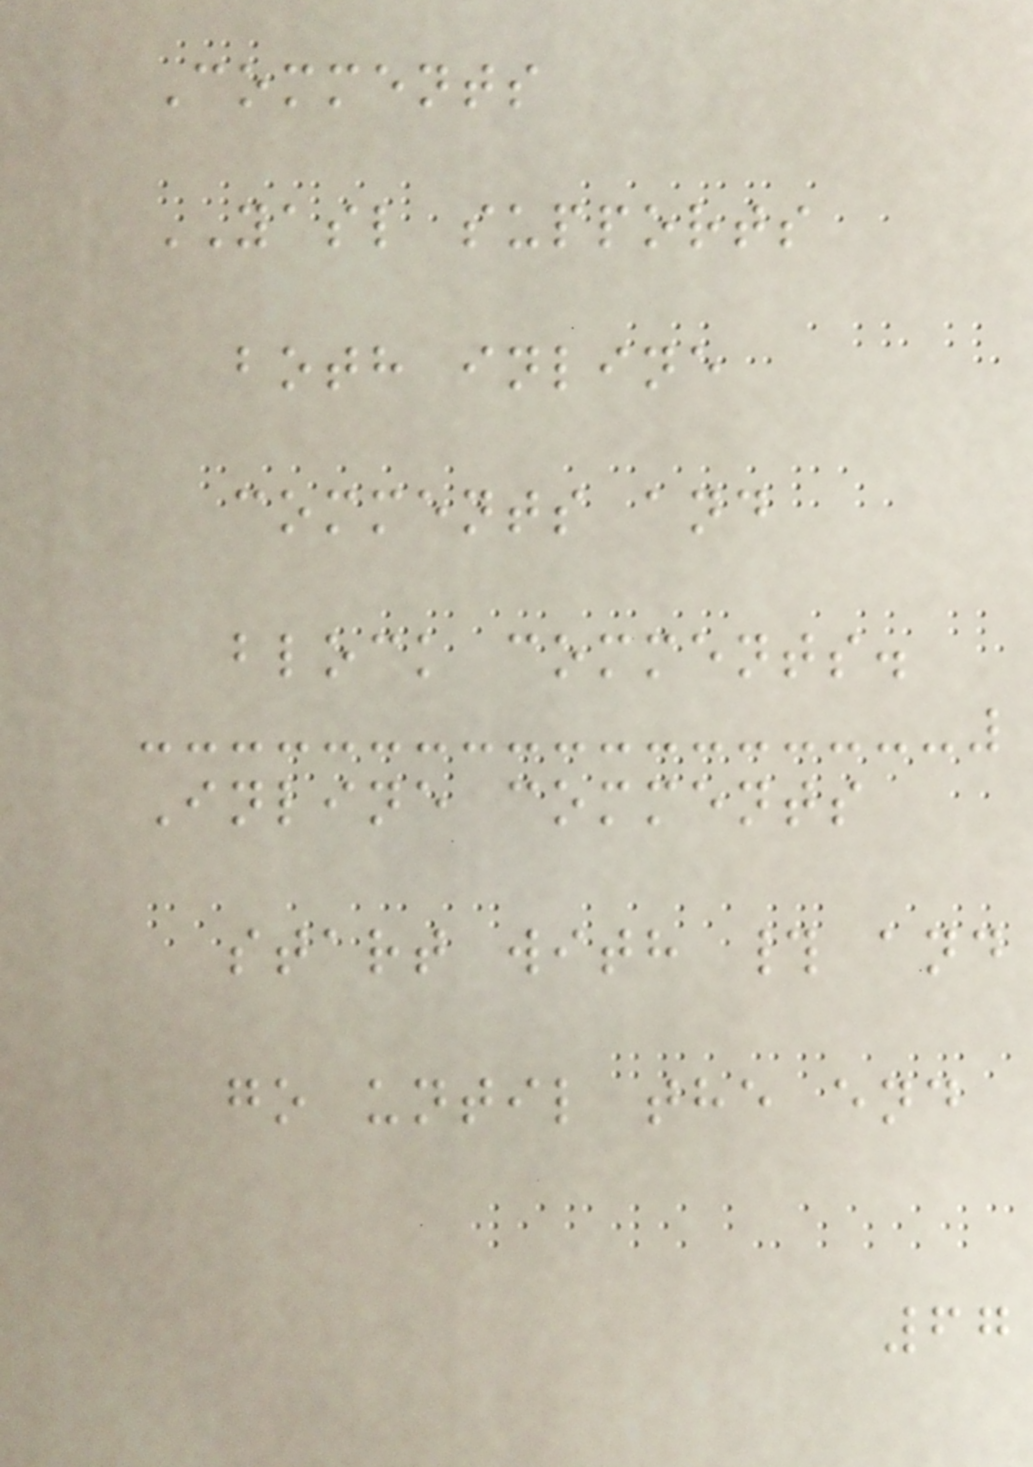Comments
YASL supports
both inline
comments and
block comments.
Inline comments
start with # and
go until the end
67
